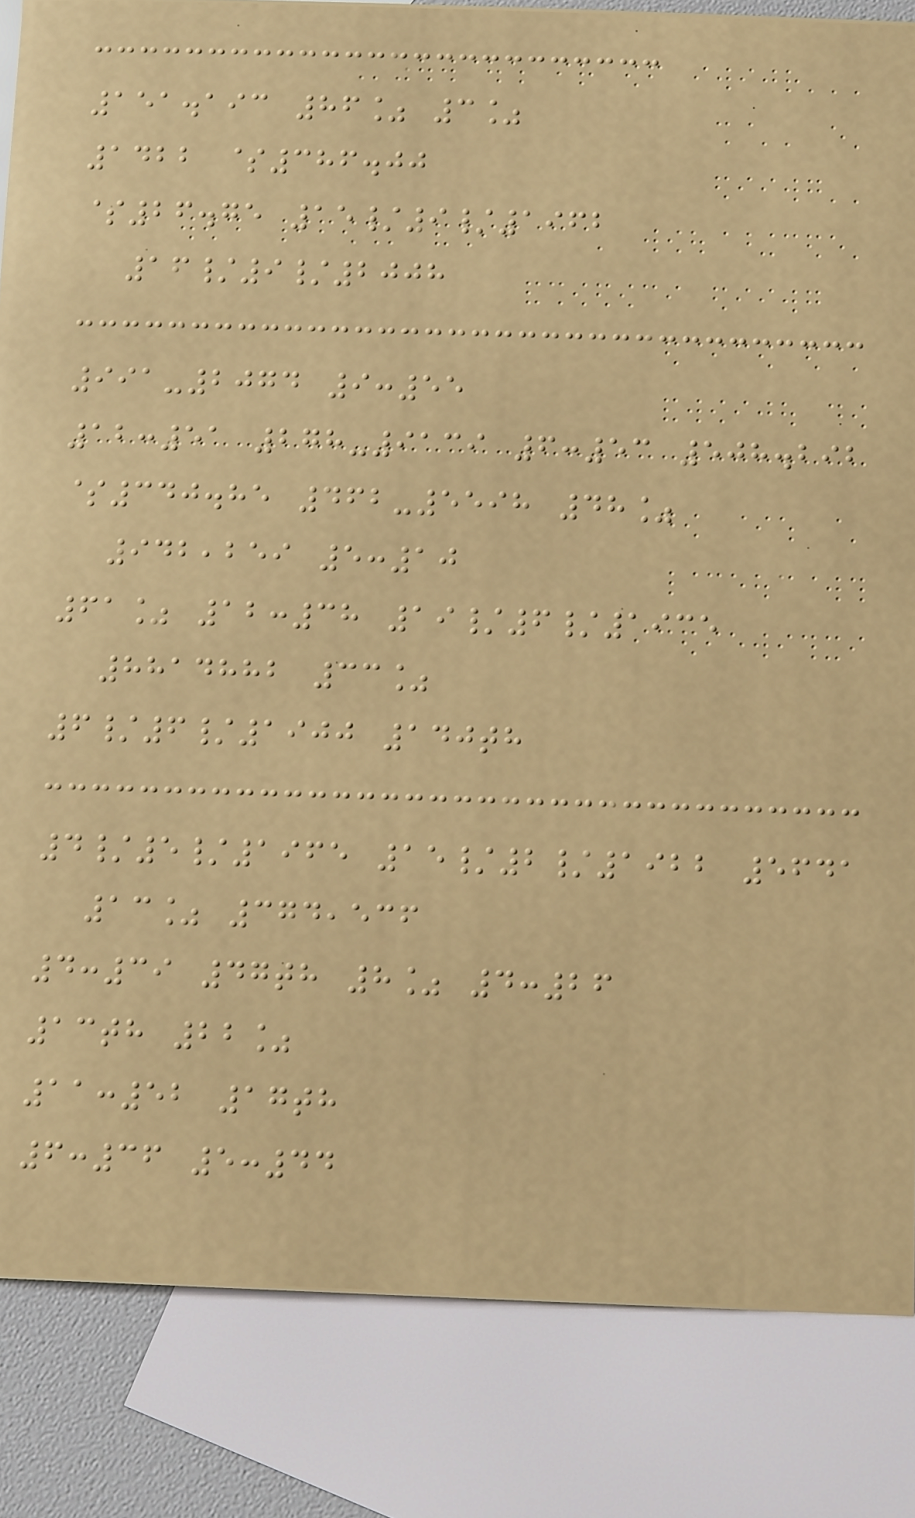151.193 86% 3%
1422 $386.00
$26.75 15/9/1962
16/9/2008
991-2074 9:55
12:51 278-9139 6:53 508.292
$340.85 462-5598 48%
942,259 5:10
61% 12:38 19/6/1935
8814882 33%
6/6/1900 140th
4/5/1965 15/2/1922 5641
13% 374,536
4:39 47th 8% 4:26
13th 22%
11:52 17th
6:36 5:44
